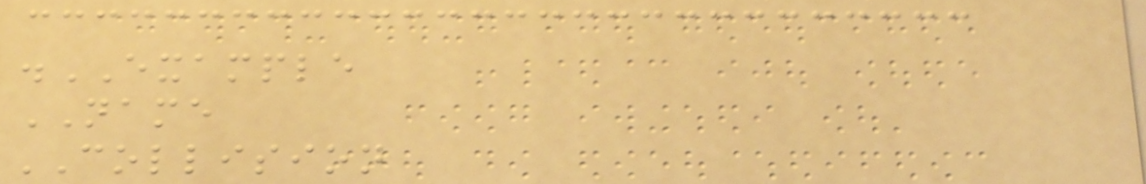.EXAMPLE
NAME
COLLISION
